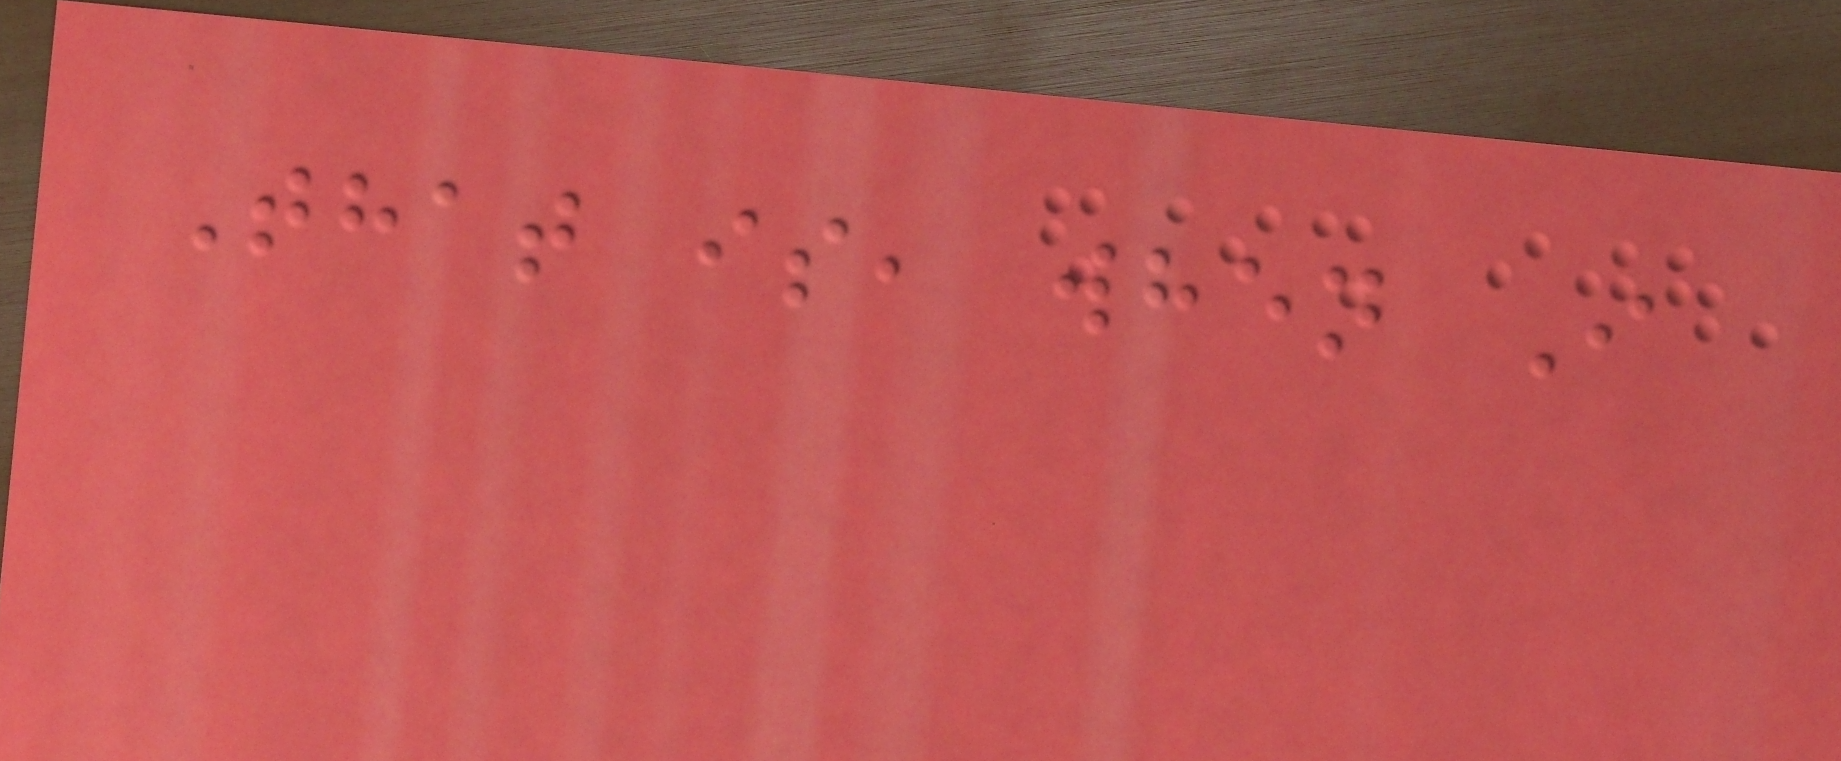That is, when I
